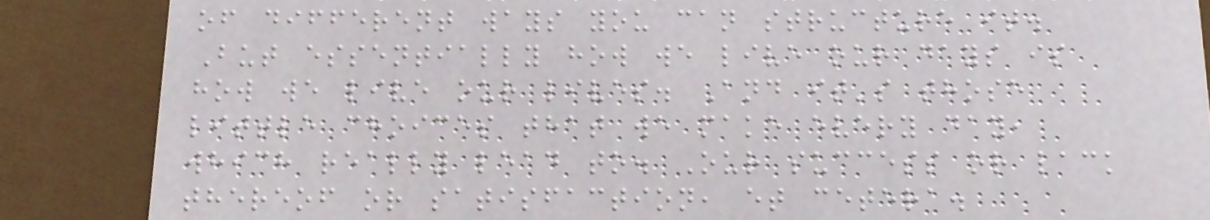of different ways you can structure it.
But essentially how we live our days is
how we live our lives. And it's those
little choices that we make every day,
which really lead to. Our success or lack
thereof or satisfaction, et cetera.
